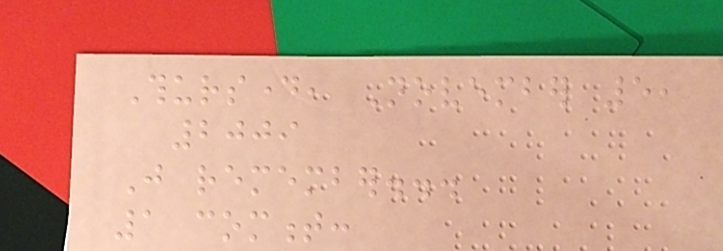Thursday, November 5,
2009
Just remember...
1 comment:
